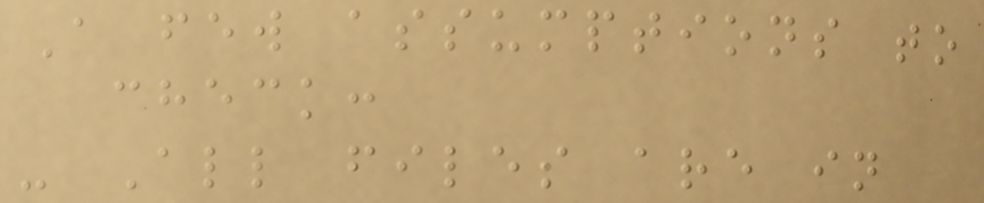A few assumptions to
check:
- All files are in
